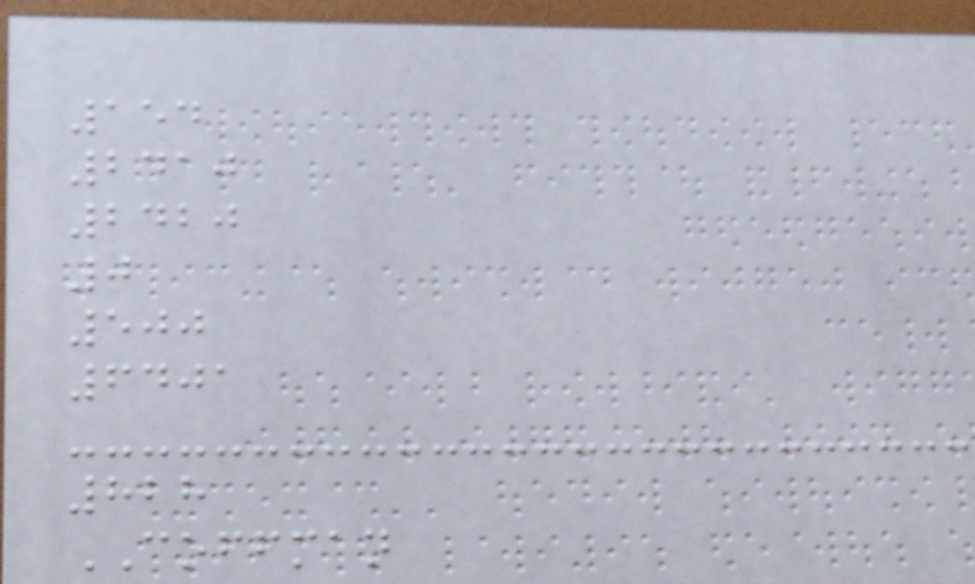154
2410
2420
0
500
6401
828
COFFMAN
